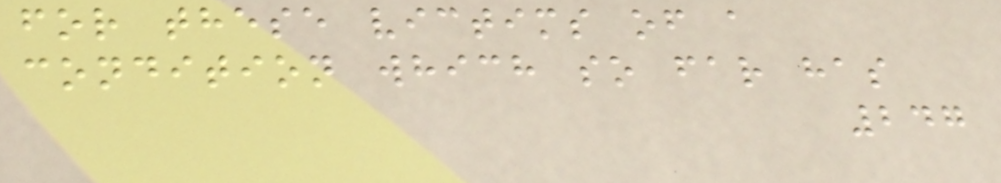for these victims of a
condition which so far has
247
